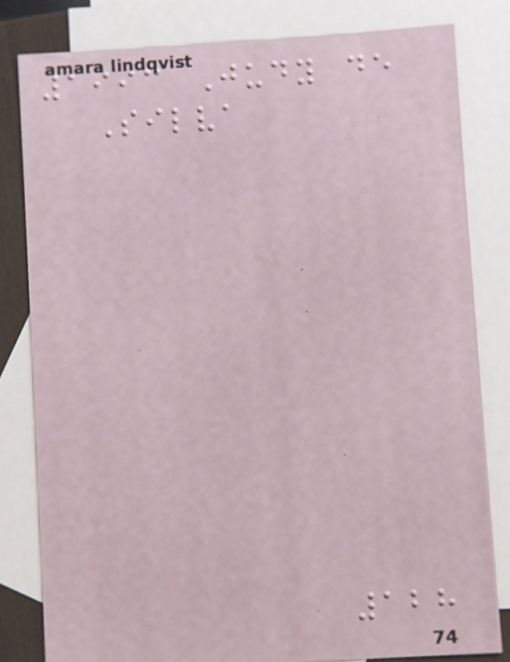1993 Judy de
Silva
128
